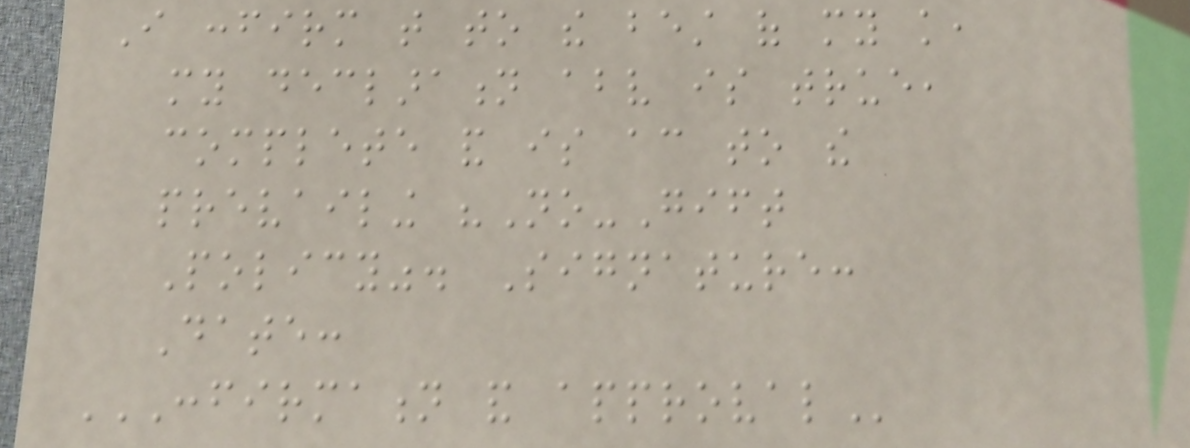I confirm that to the best of my knowledge,
my declaration above is true,
complete and is according to the
prevailing "No-Gift
Policy". Signature:
Date:
CONFIRMATION AND APPROVAL
